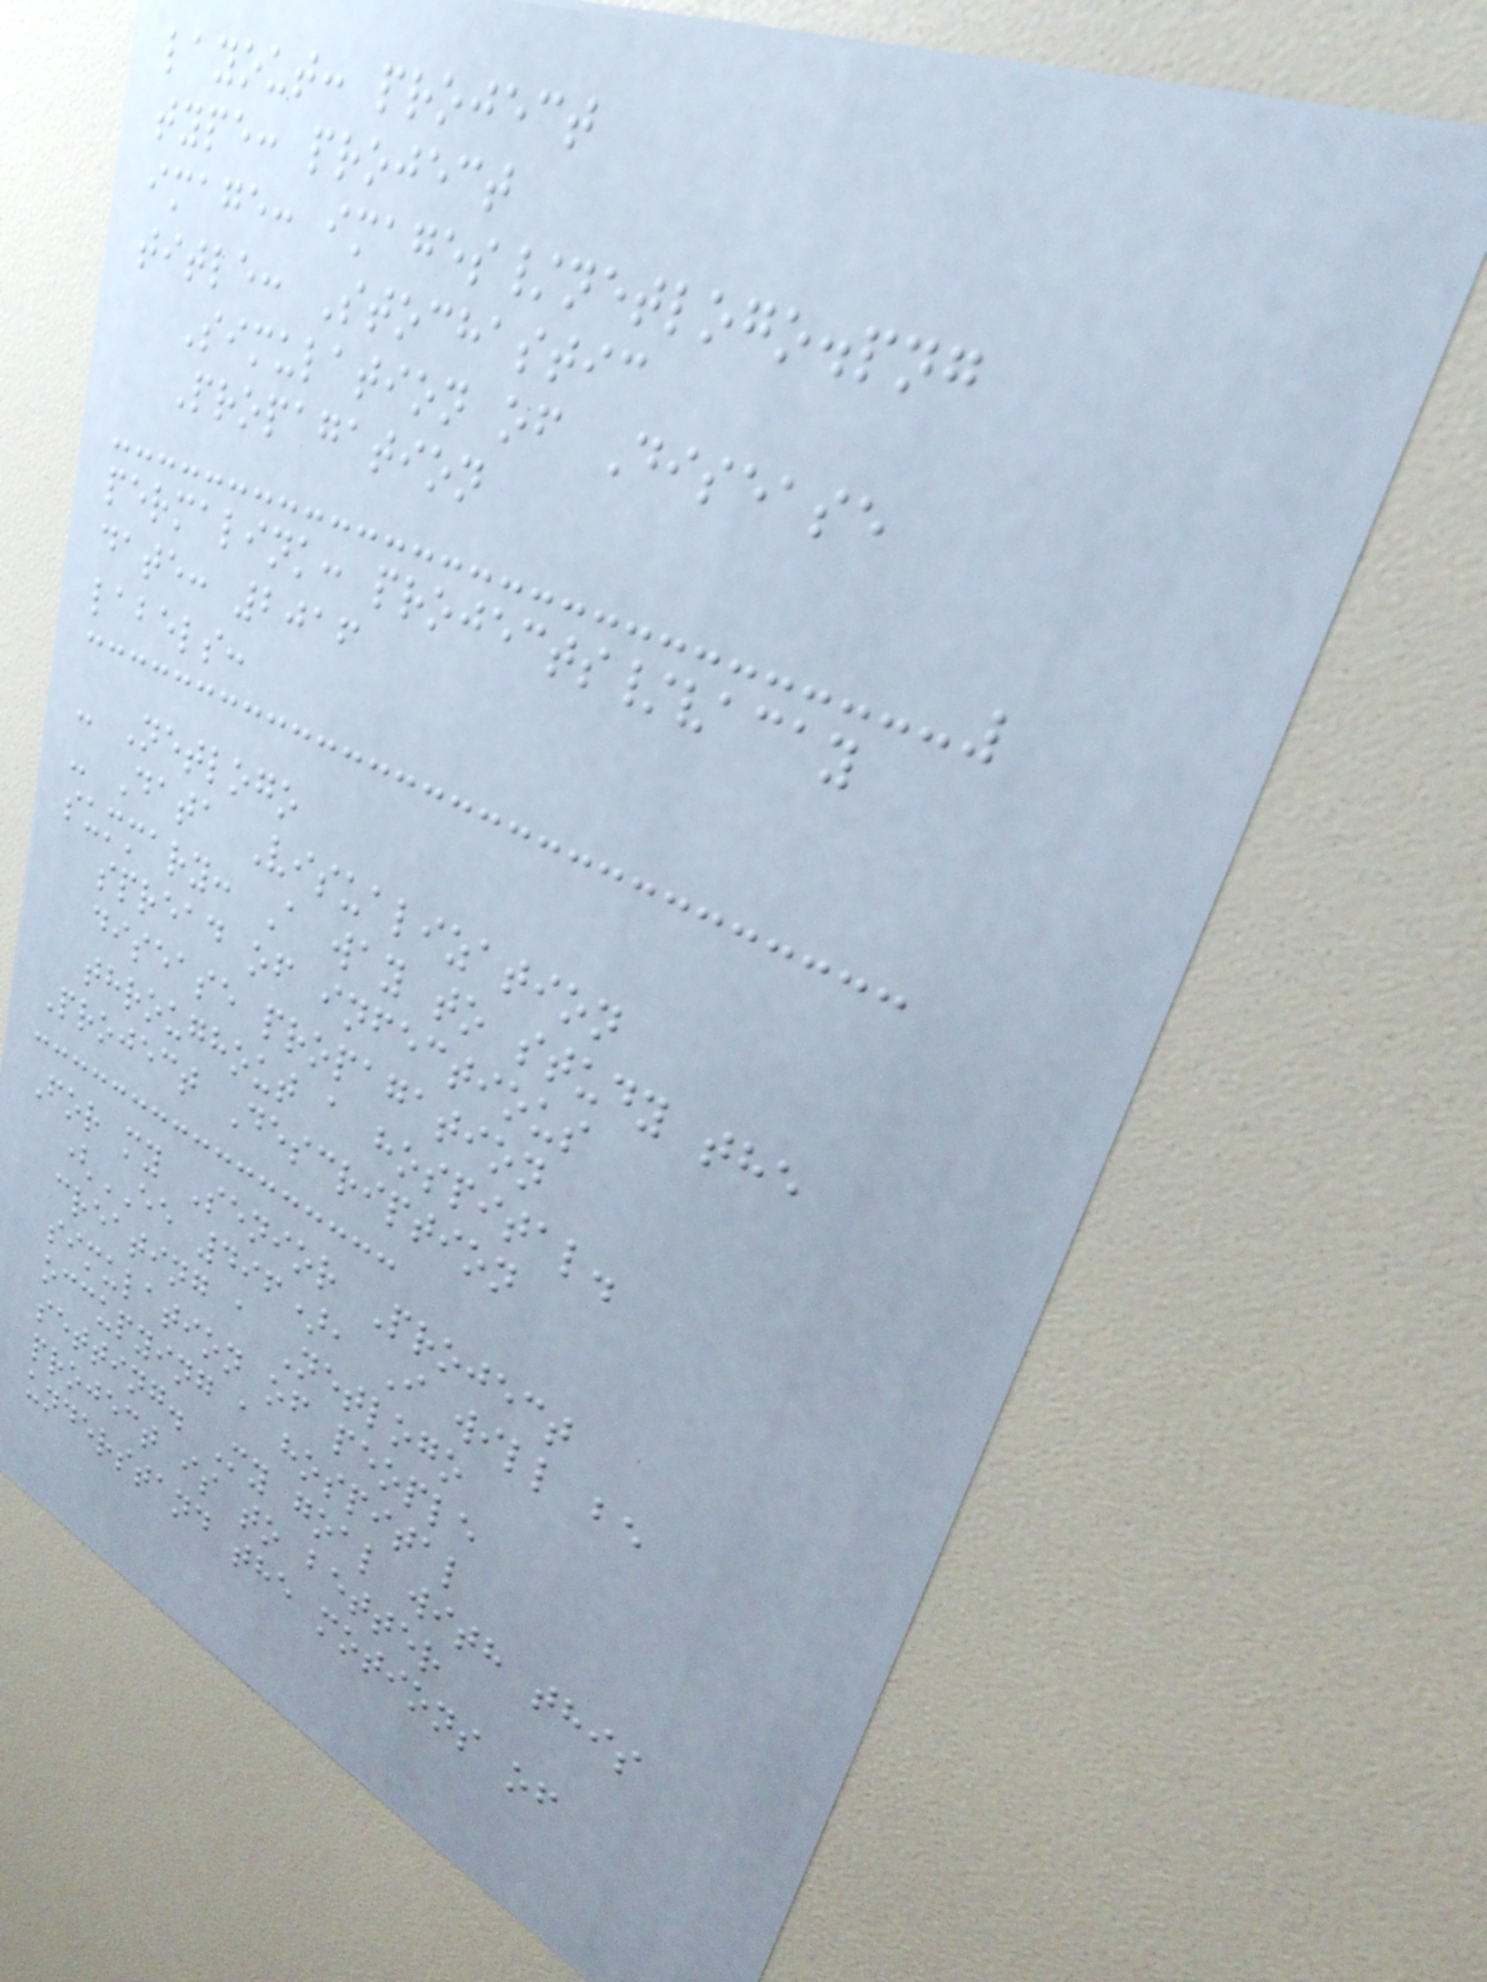layout: project
type: project
image: images/netlogo.png
title: Stochastic
Simulation of Disease
Propagation
permalink: projects/vacay
date: 2016
labels:
- Netlogo
- Data Visualization
summary: A way to study the
spread of infectious
disease propagation
throughout a hospital.
Project Description
For my Senior Project
(EE 496), I will be
creating a Netlogo
simulation of people
occupying a hospital
setting. My goal with this
project is to better
understand the motions of
